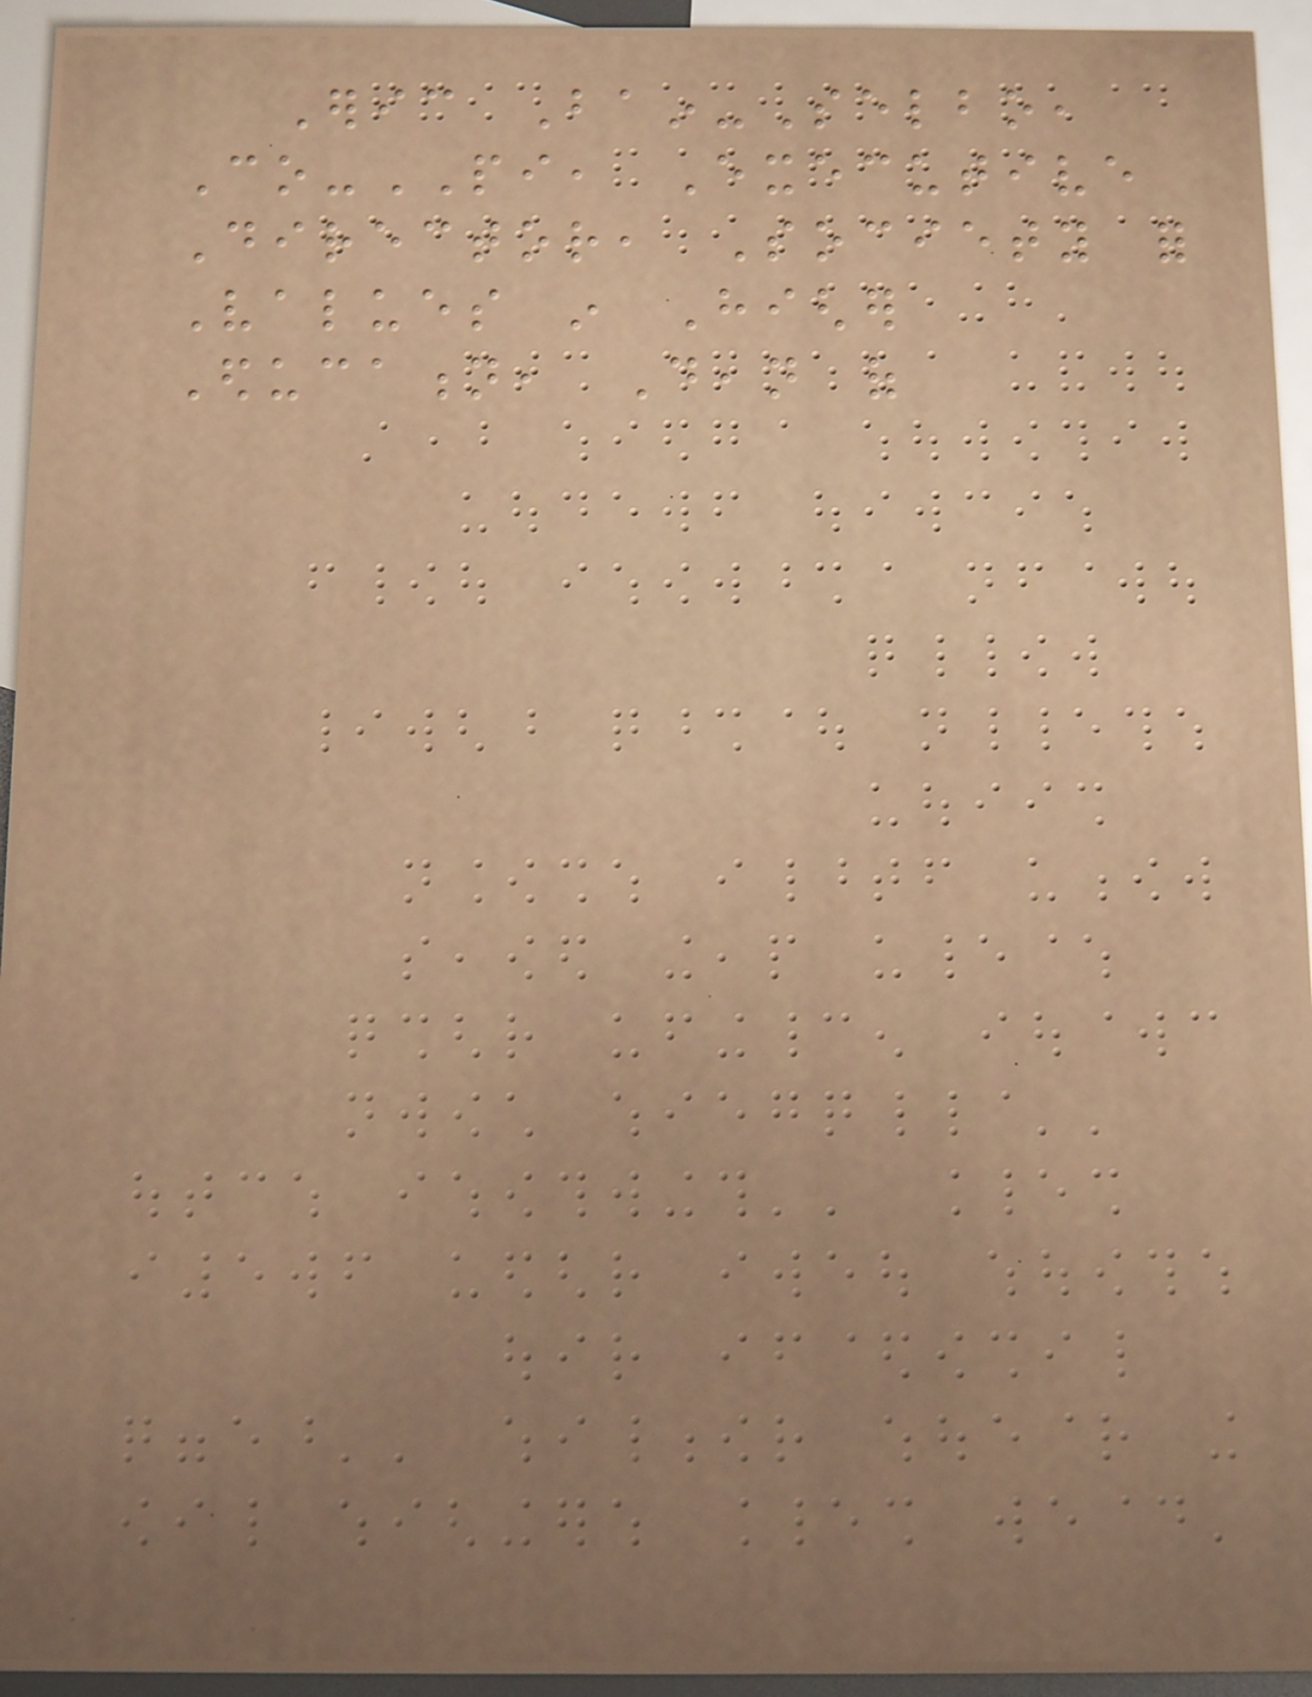Eric Bain-Selbo,
Co-PI, Executive
Director, Society for
Values in Higher
Education, Dean of
